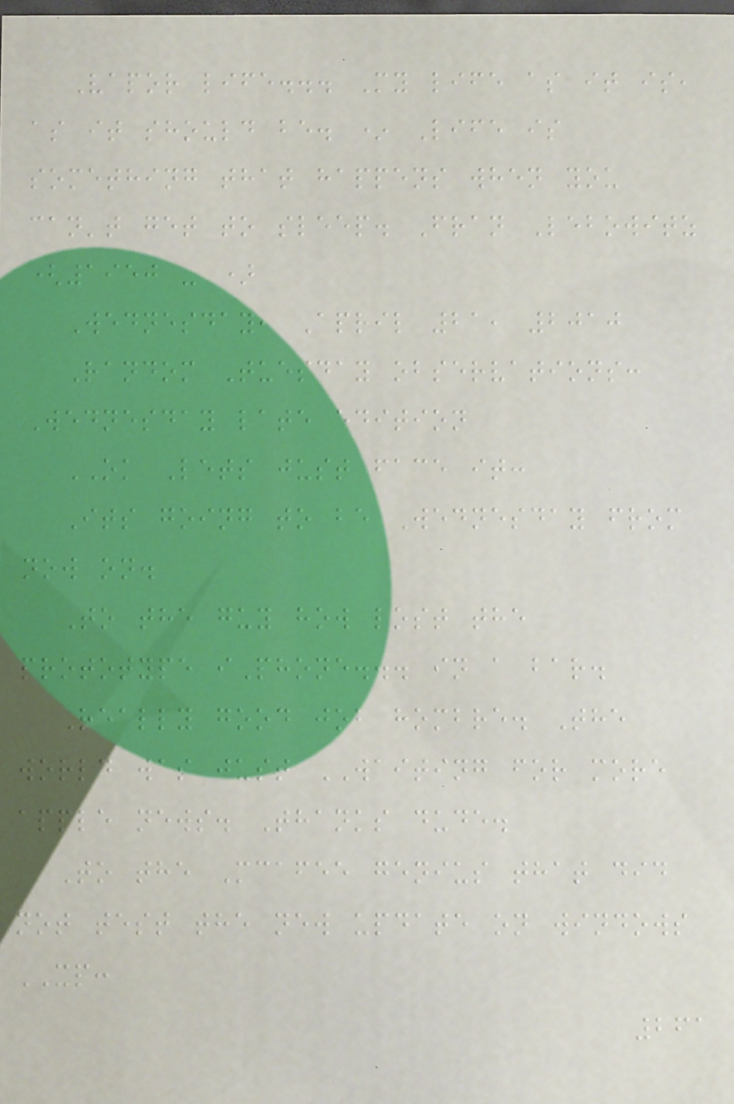Vapor life... My life as it is,
as it should be. * Life is
something that happens when you
can't get to sleep. Fran Lebowitz
(1950 - )
Wednesday, April 21, 2010
Random Tuesday observations:
Wednesday late edition
OK Lets just face it:
Its going to be Wednesday from
now on.
To the guy how lost the
prototype iPhone... in a bar.
Really good job hombre. The
world was just WAITING for more
apple news. Thanks dude.
To the Mcafee genius that did
not test the new update on windows
XP:
261
